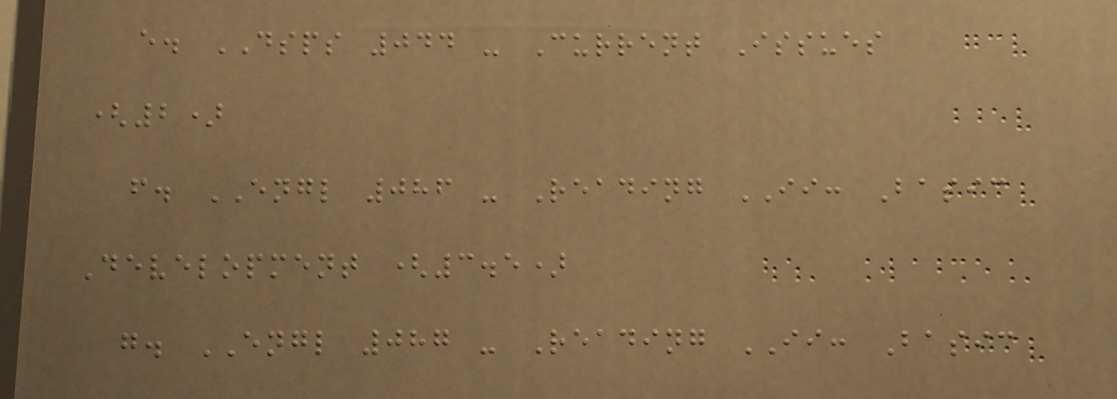e. DSPS 044 - Current Issues
(2)
f. ENGL 086 - Reading II: Basic
Development (3.5)
g. ENGL 087 - Reading II: Basic
